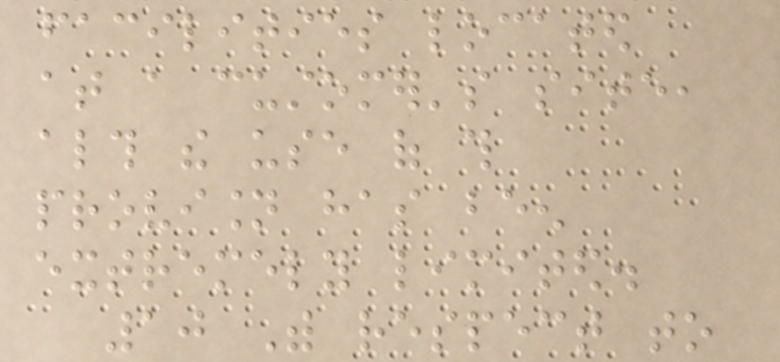facilities located
at a customer's site,
although the use of this
provision has been
extremely limited.
10 With respect to
